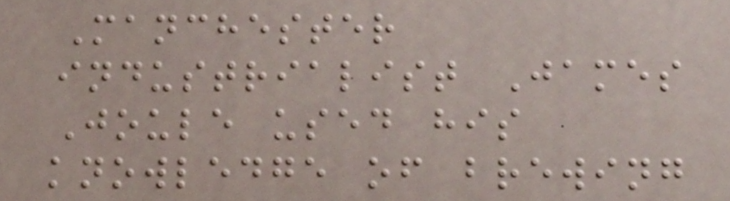Manchester
industrialist James
Joule used his
knowledge of brewing
